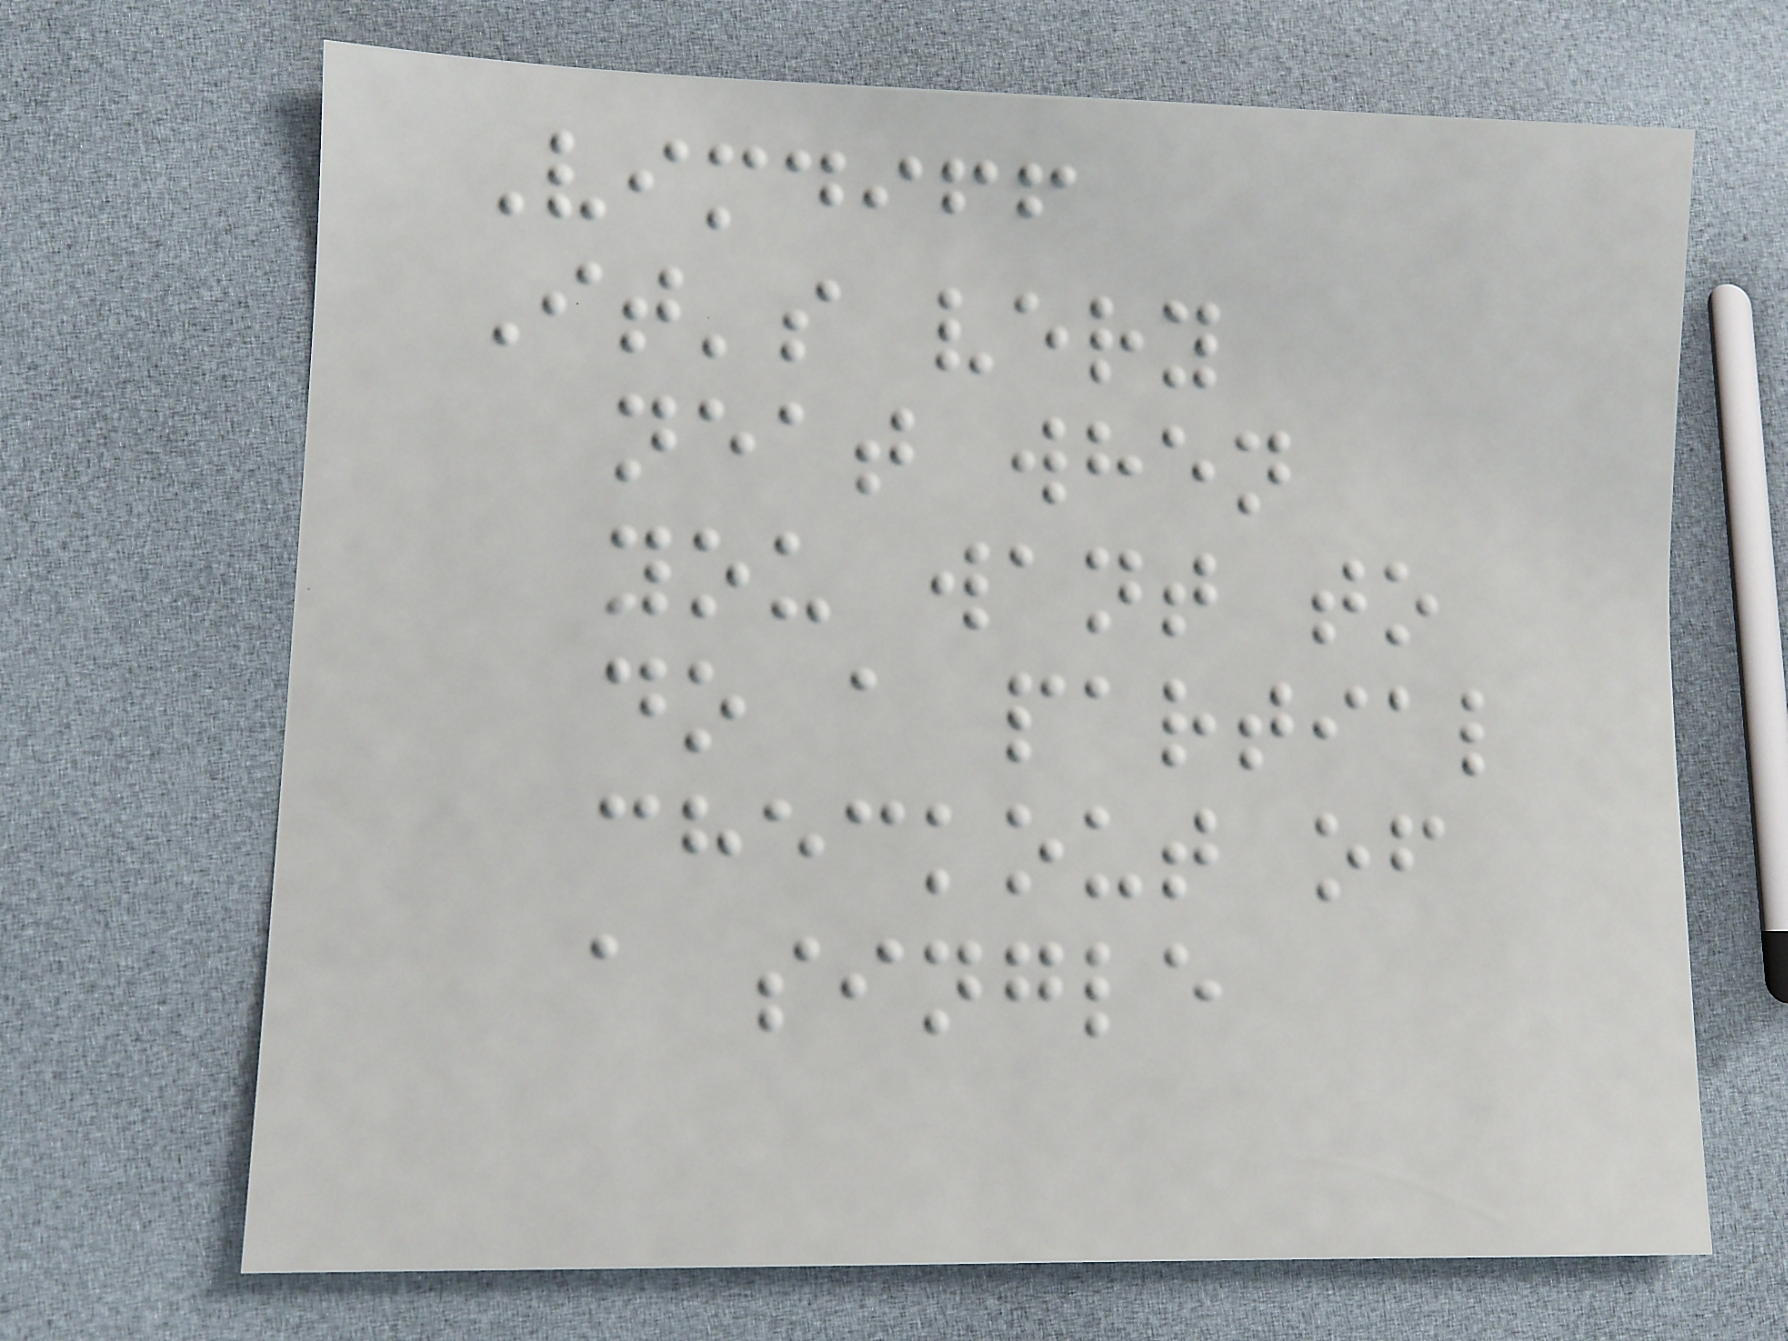Vimdiff
It's very
neat when
you want to
do a partial
checkout of
a single
